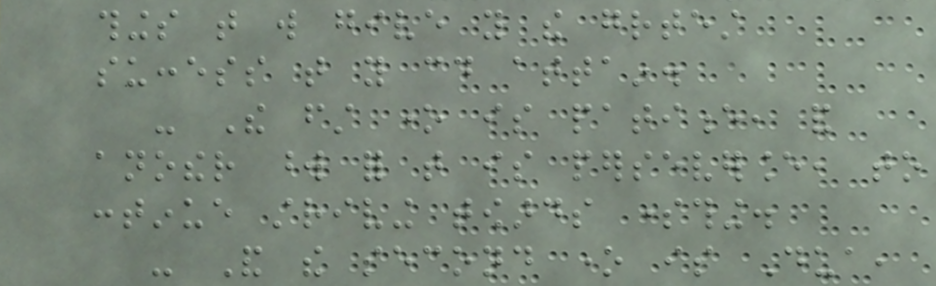things that will give you the greatest
success that you could attain.
- The first one is patience, and
another word for that is perseverance, to
continue striving towards something.
- And the second one is Dua,
